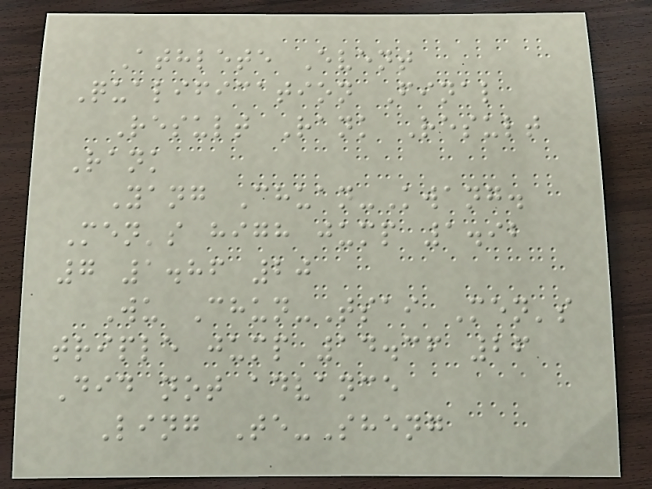Athlete Event
Qualification Final
Result Rank Result
Rank
Yang Chuan-Kwang.
Men's high jump 1.92
7 1.86 20
Wu Chun-Tsai Men's
triple jump 14.36 26
Did not advance
Ling Te-Sheng
